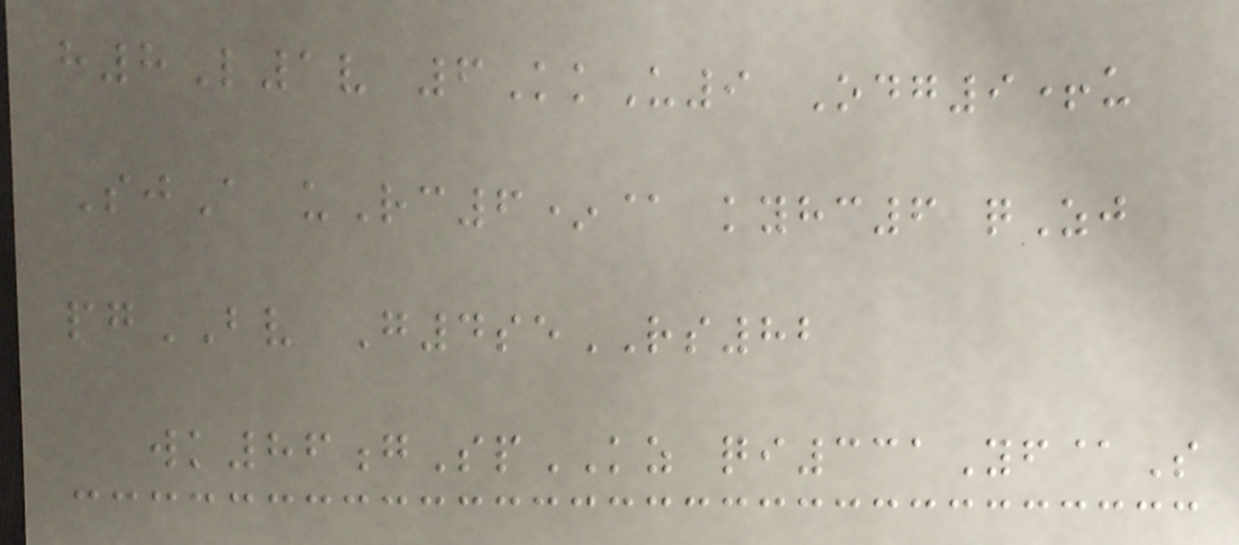h8L1v 6KkU9 Odg9+u
SjA uRc6*@ kyhc6 qZj
pgBV G4seRS82
wk86gSpKZ qi331Yf@S
